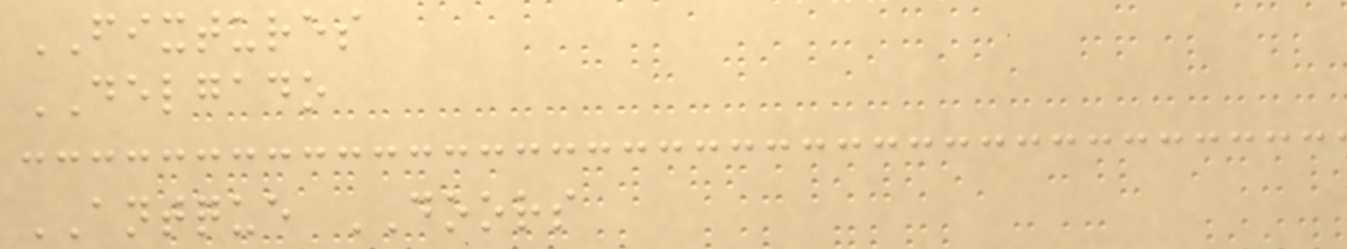FIXTURES
DELGADO
ANTQUE DOORS
